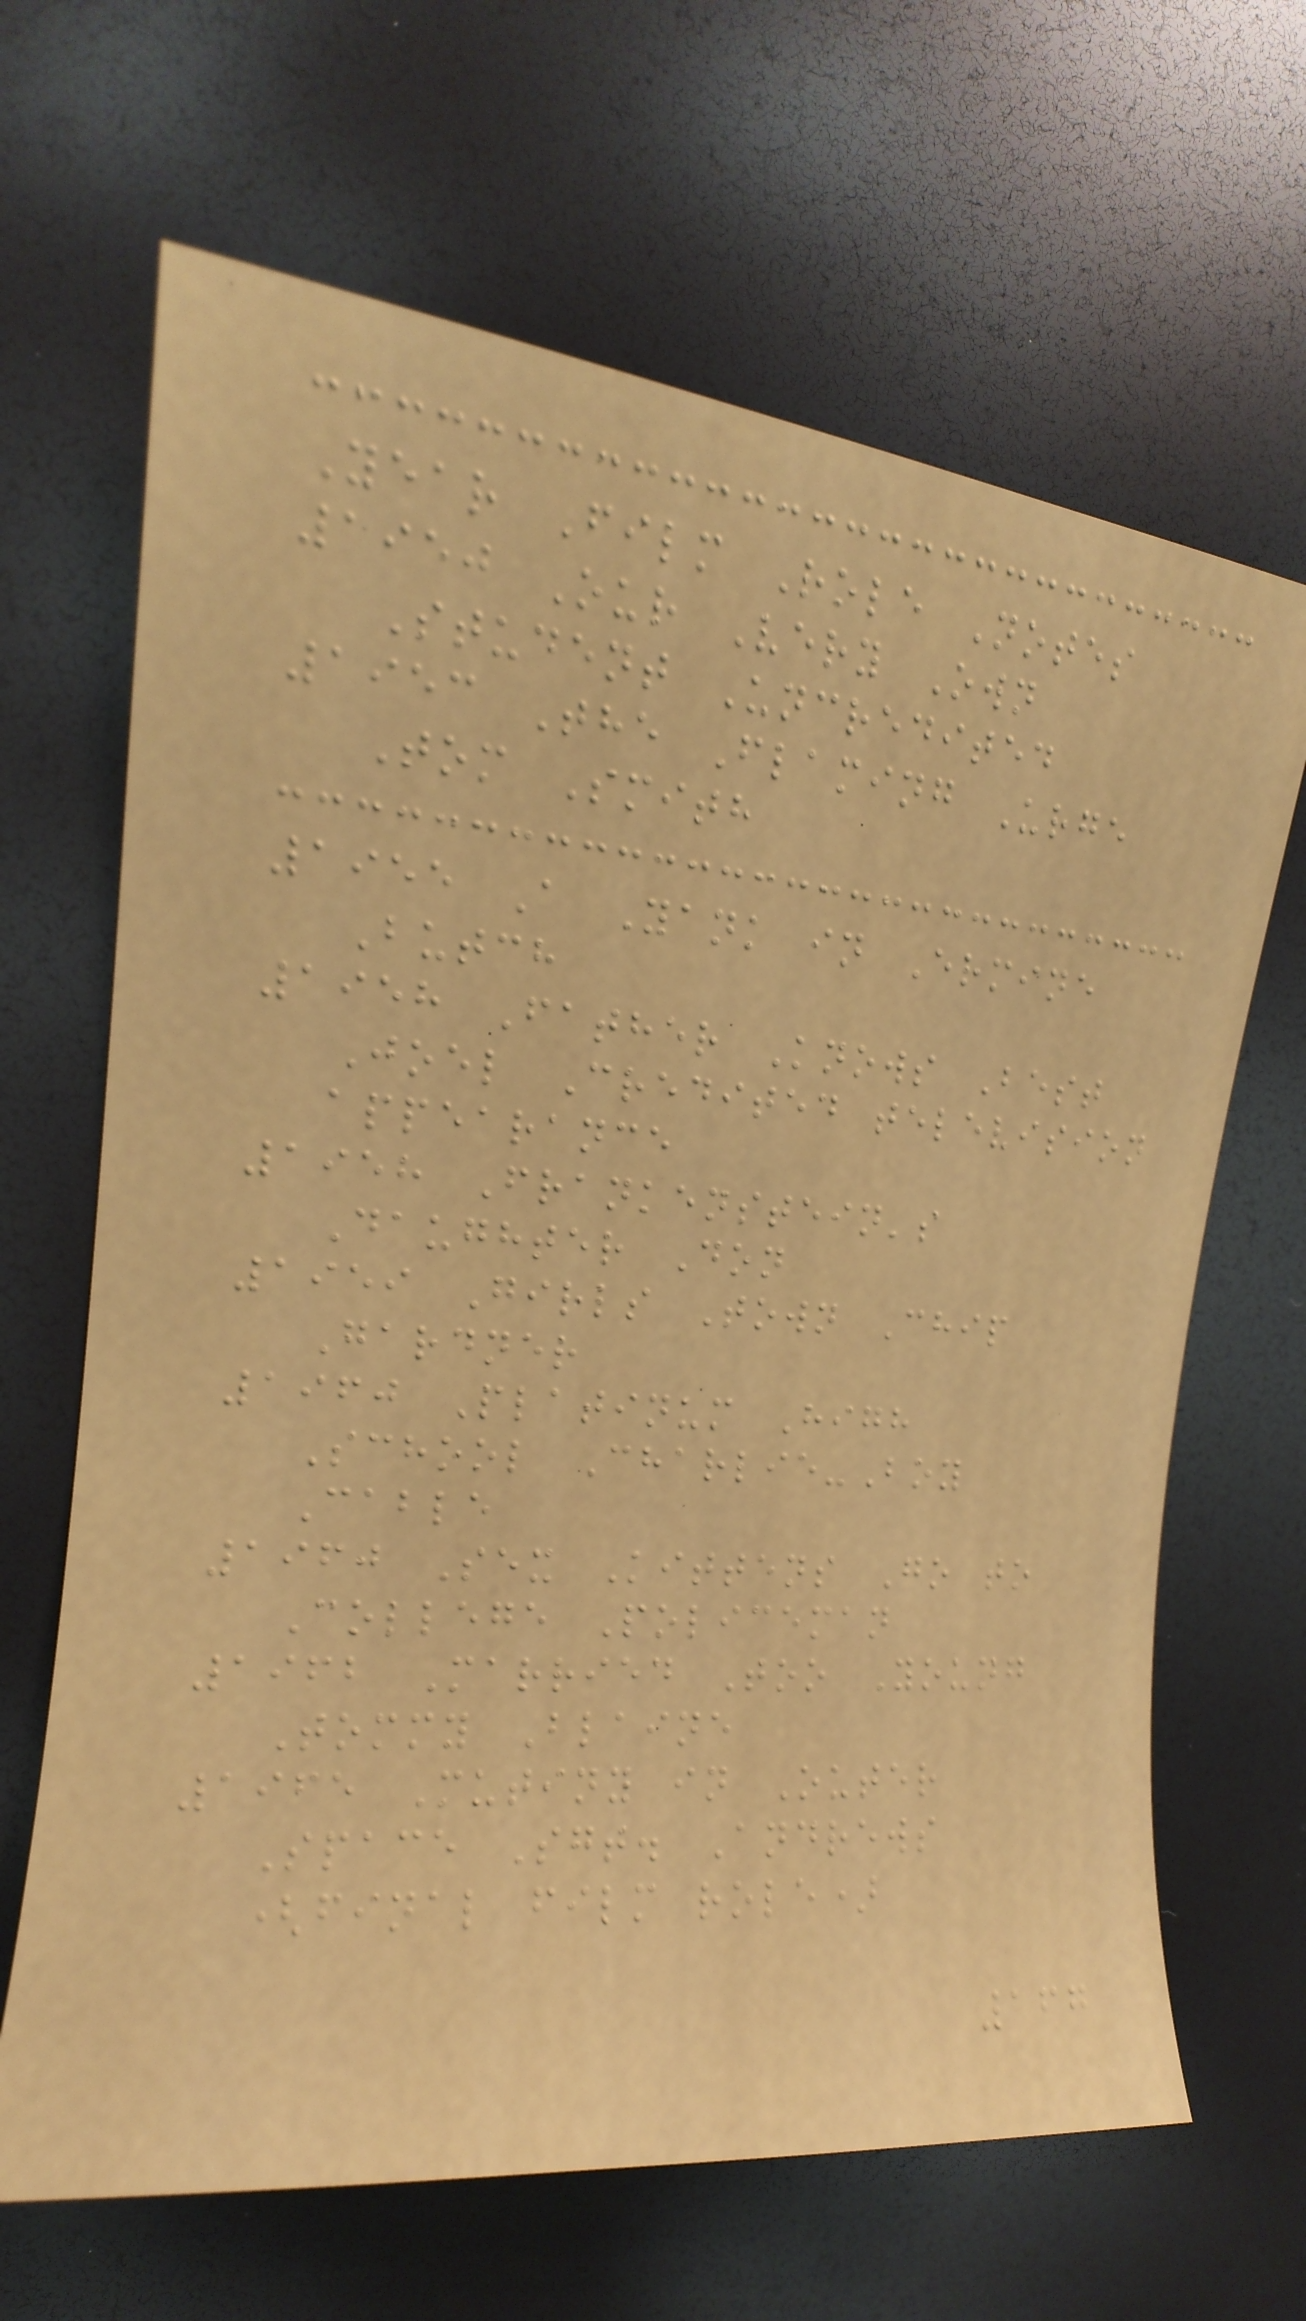Year Film Role Notes
1950 Our Very Own
Student Uncredited
1953 The Flaming Urge
Tom Smith
1955 A Yank in Ermine
Butch
1958 Father Knows Best
Joel Credited television
appearance
1958 Frankenstein's
Daughter Don
1959 Girls Town Chip
Gardner
1960 Platinum High
School Charlie-Boy
Cable
1960 Sex Kittens Go to
College Policeman
1962 Married Too Young
Tommy Blaine
1965 Mutiny in Outer
Space Sgt. Andrews
(final film role)
167
